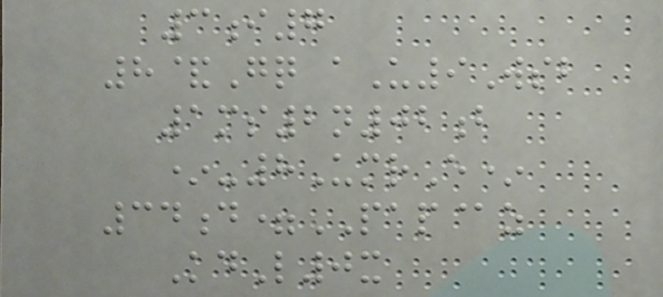3i7
8&Gq aU9Wsb
1ms2n02b
*-8UmrE*
34d=PAP@z
KdL0x
